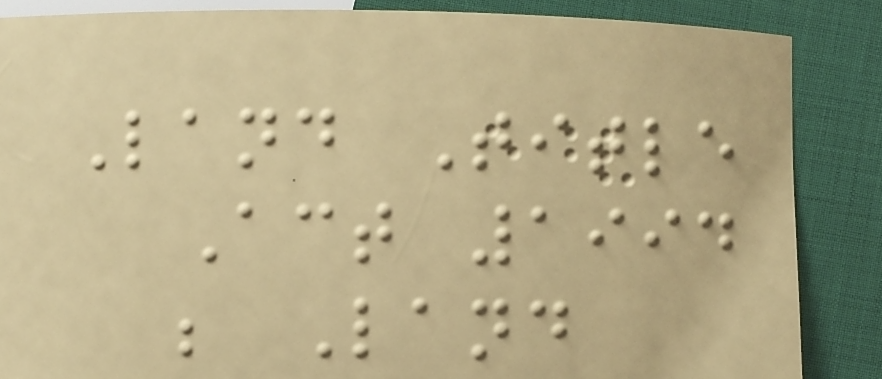Land Title
Act 1994
; Land
